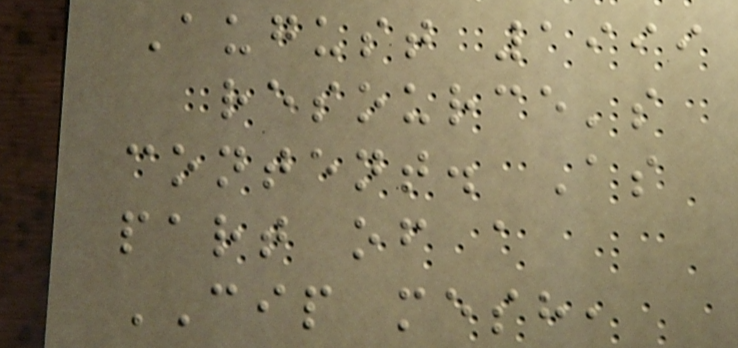August 1999
resource's
content. As
part of a
CIP mesh,
